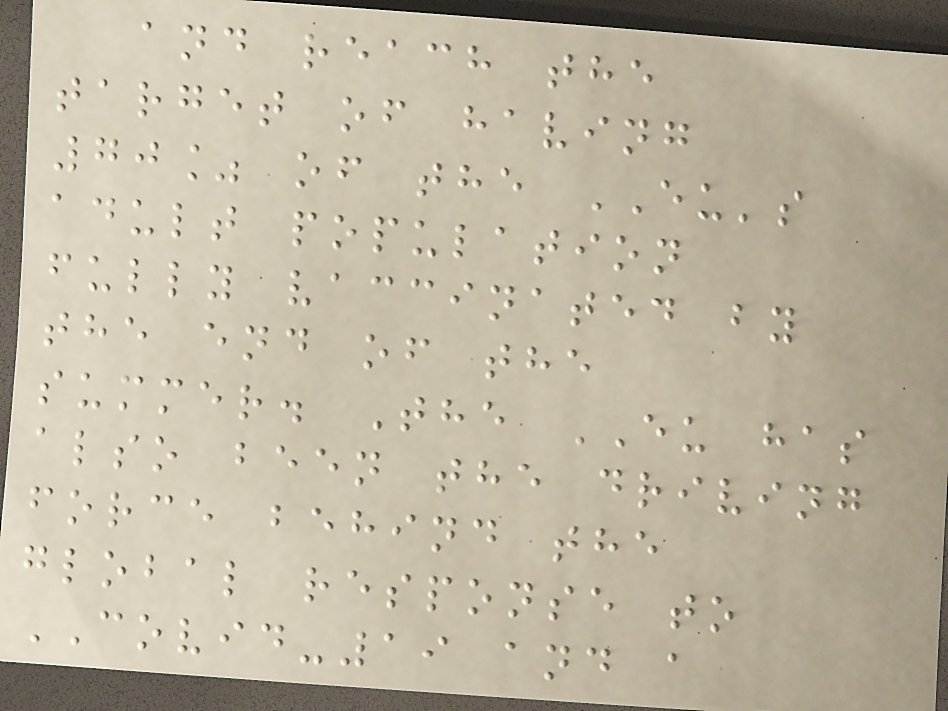and reach the
target of having
70% of the EU's
adult population
fully vaccinated by
the end of the
summer. The EU has
also been the driving
force behind the
global response to
COVID-19 and a
